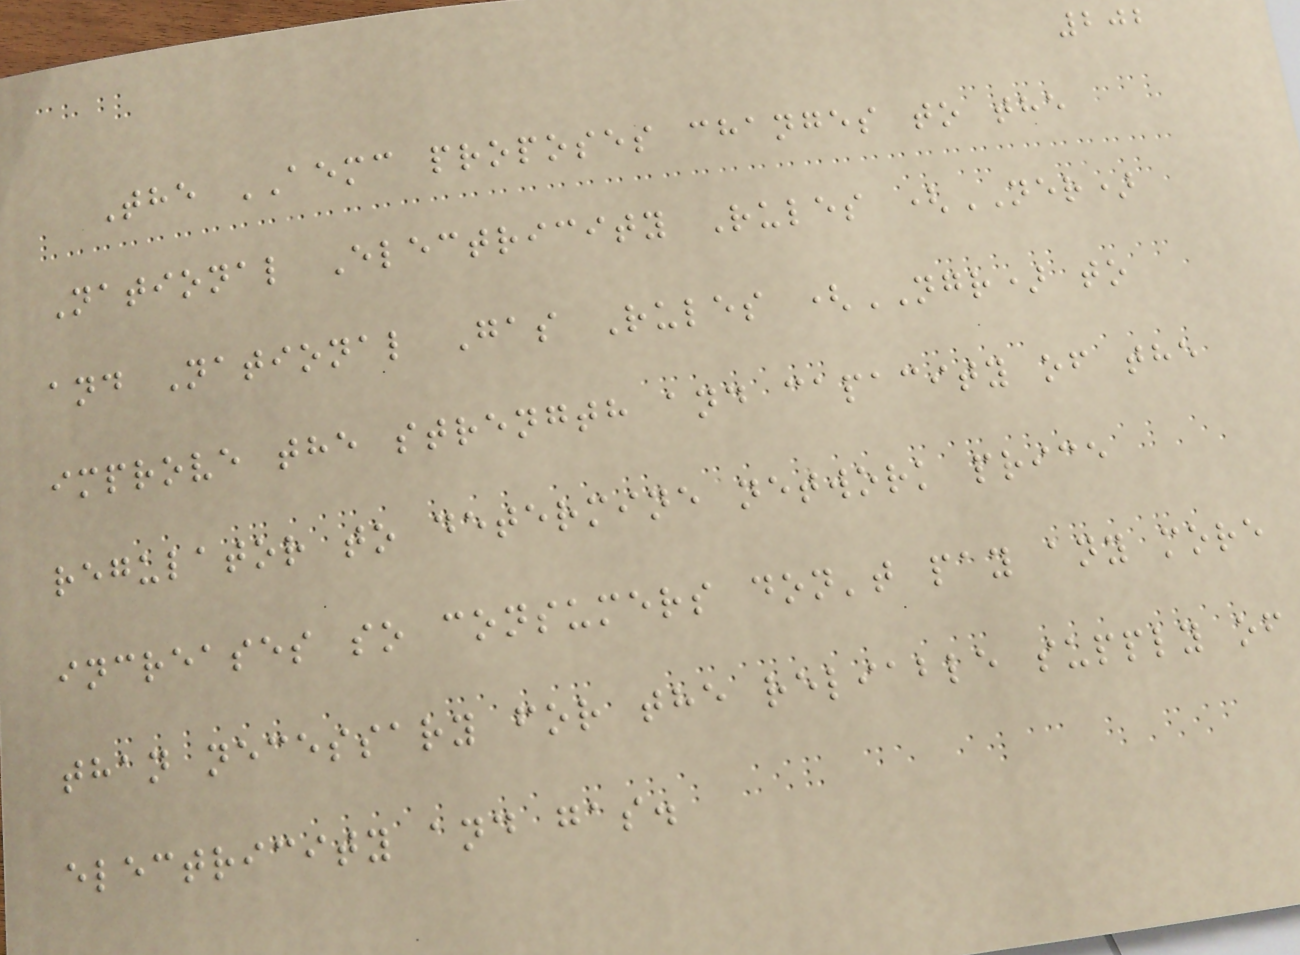202
The AEMC proposes changes to the
National Electricity Rules (NER)
and National Gas Rules (NGR) to
improve the strength and capacity of the
regulator to determine network price
increases so consumers don't pay any more
than necessary for the reliable supply of
electricity and gas.
